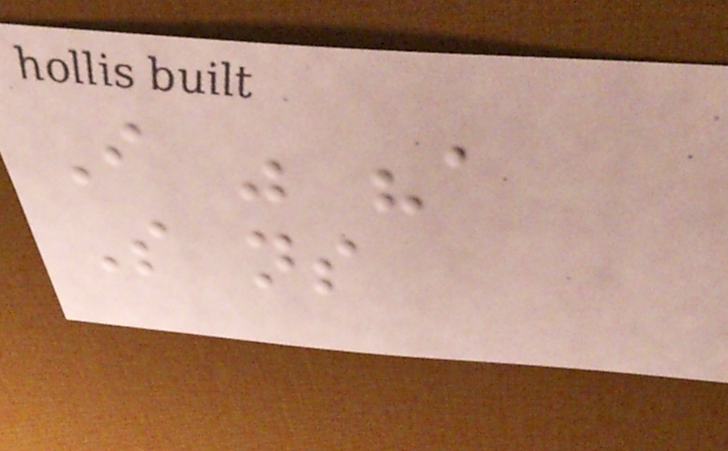I was "a
So ns
